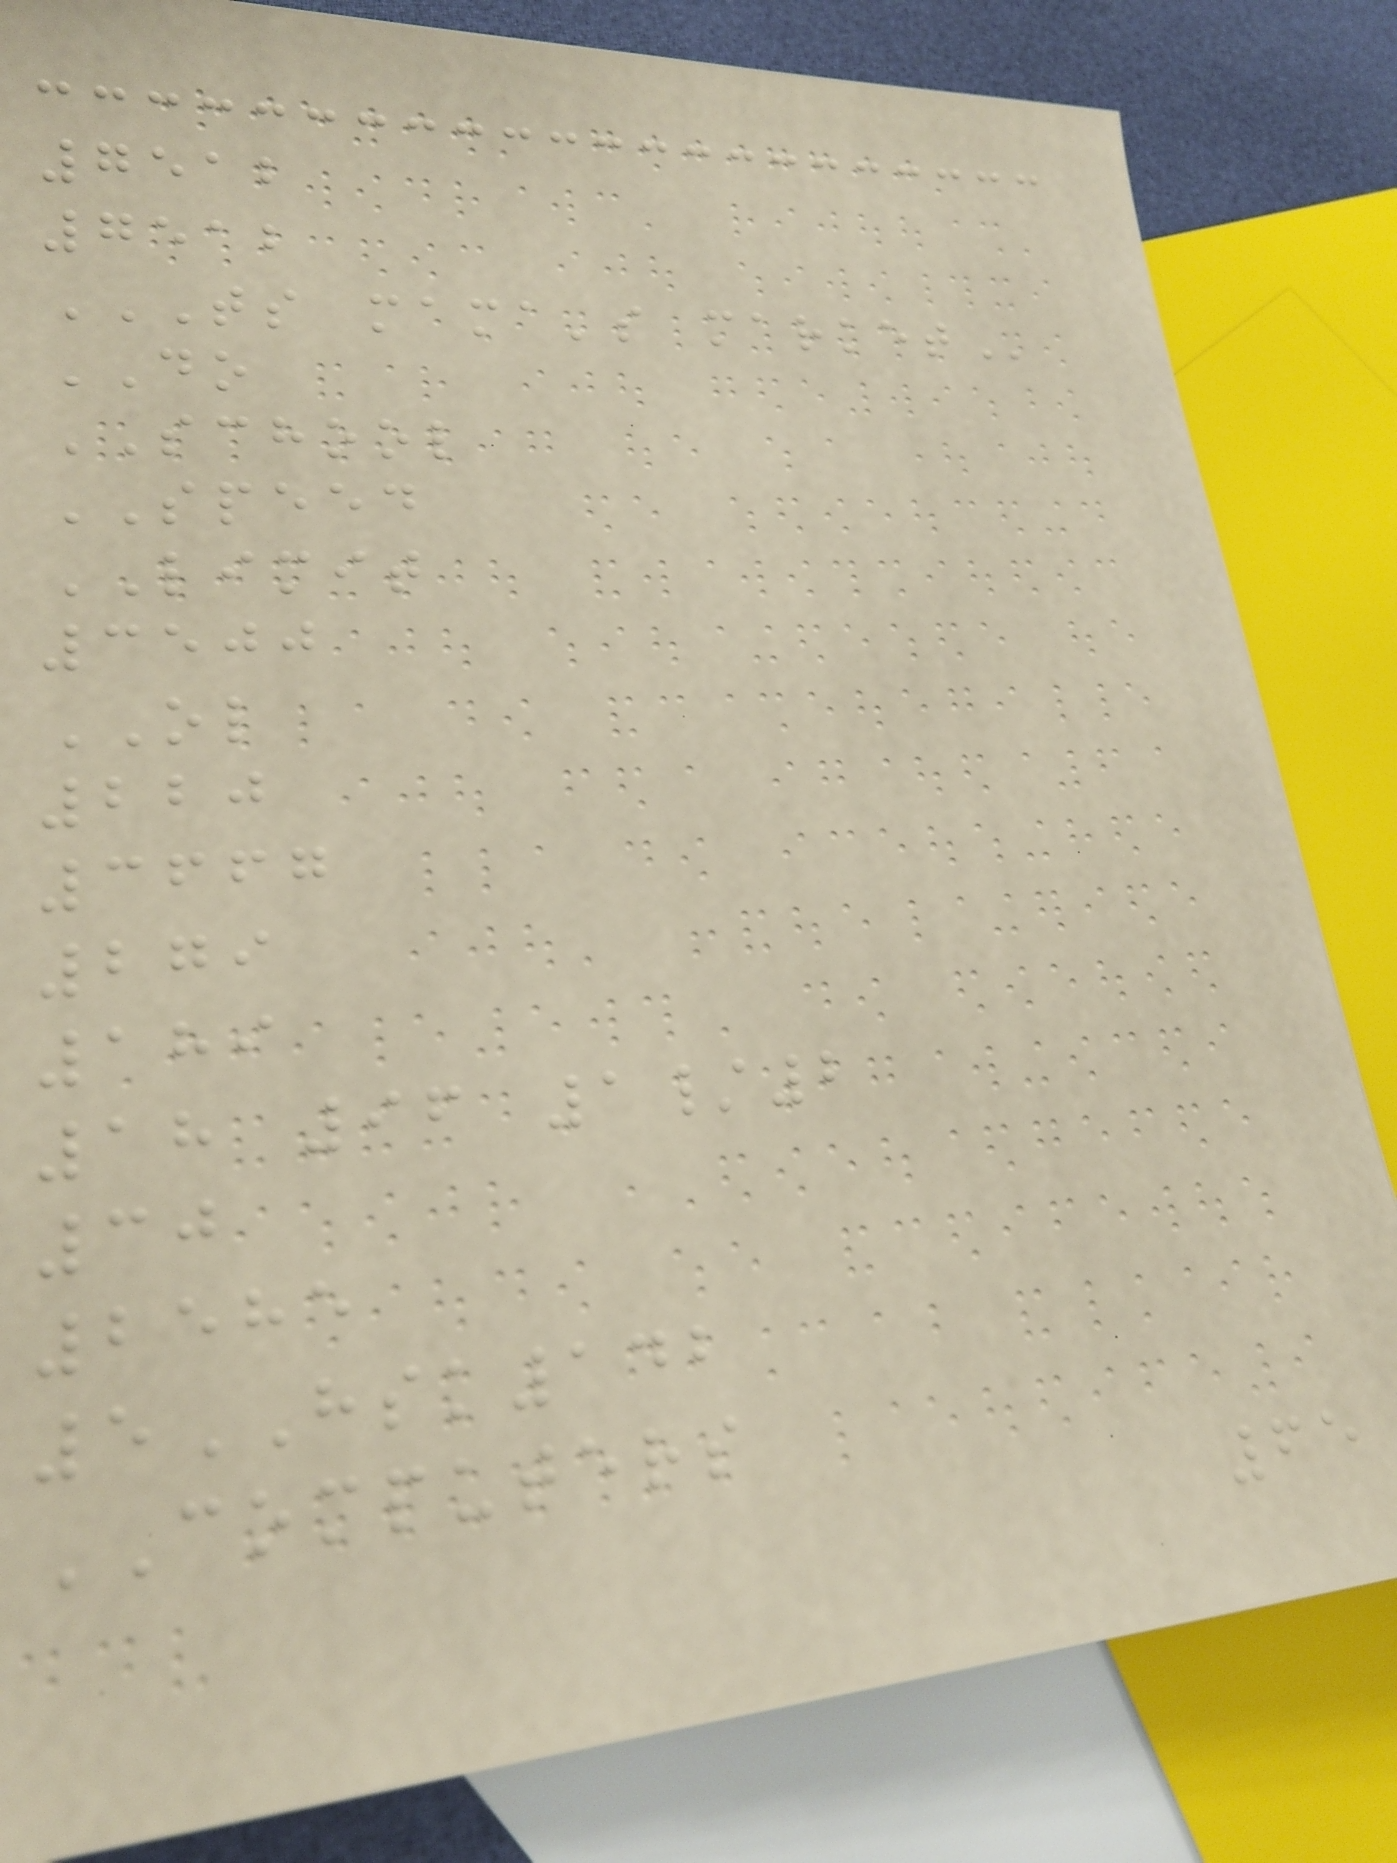7512
7512
TS MAMA'S MARKET
DO
SCHOOL
SPEED
LIMIT
3500
OL
220
3667
279
189
18 96 1/2
30
2585
5HSK142
COMPUTERS
65
